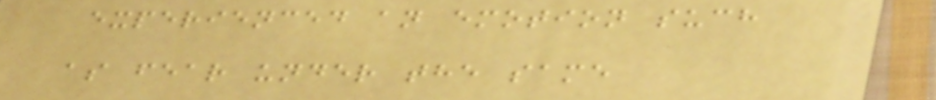experienced an emotion such
as fear under the same
